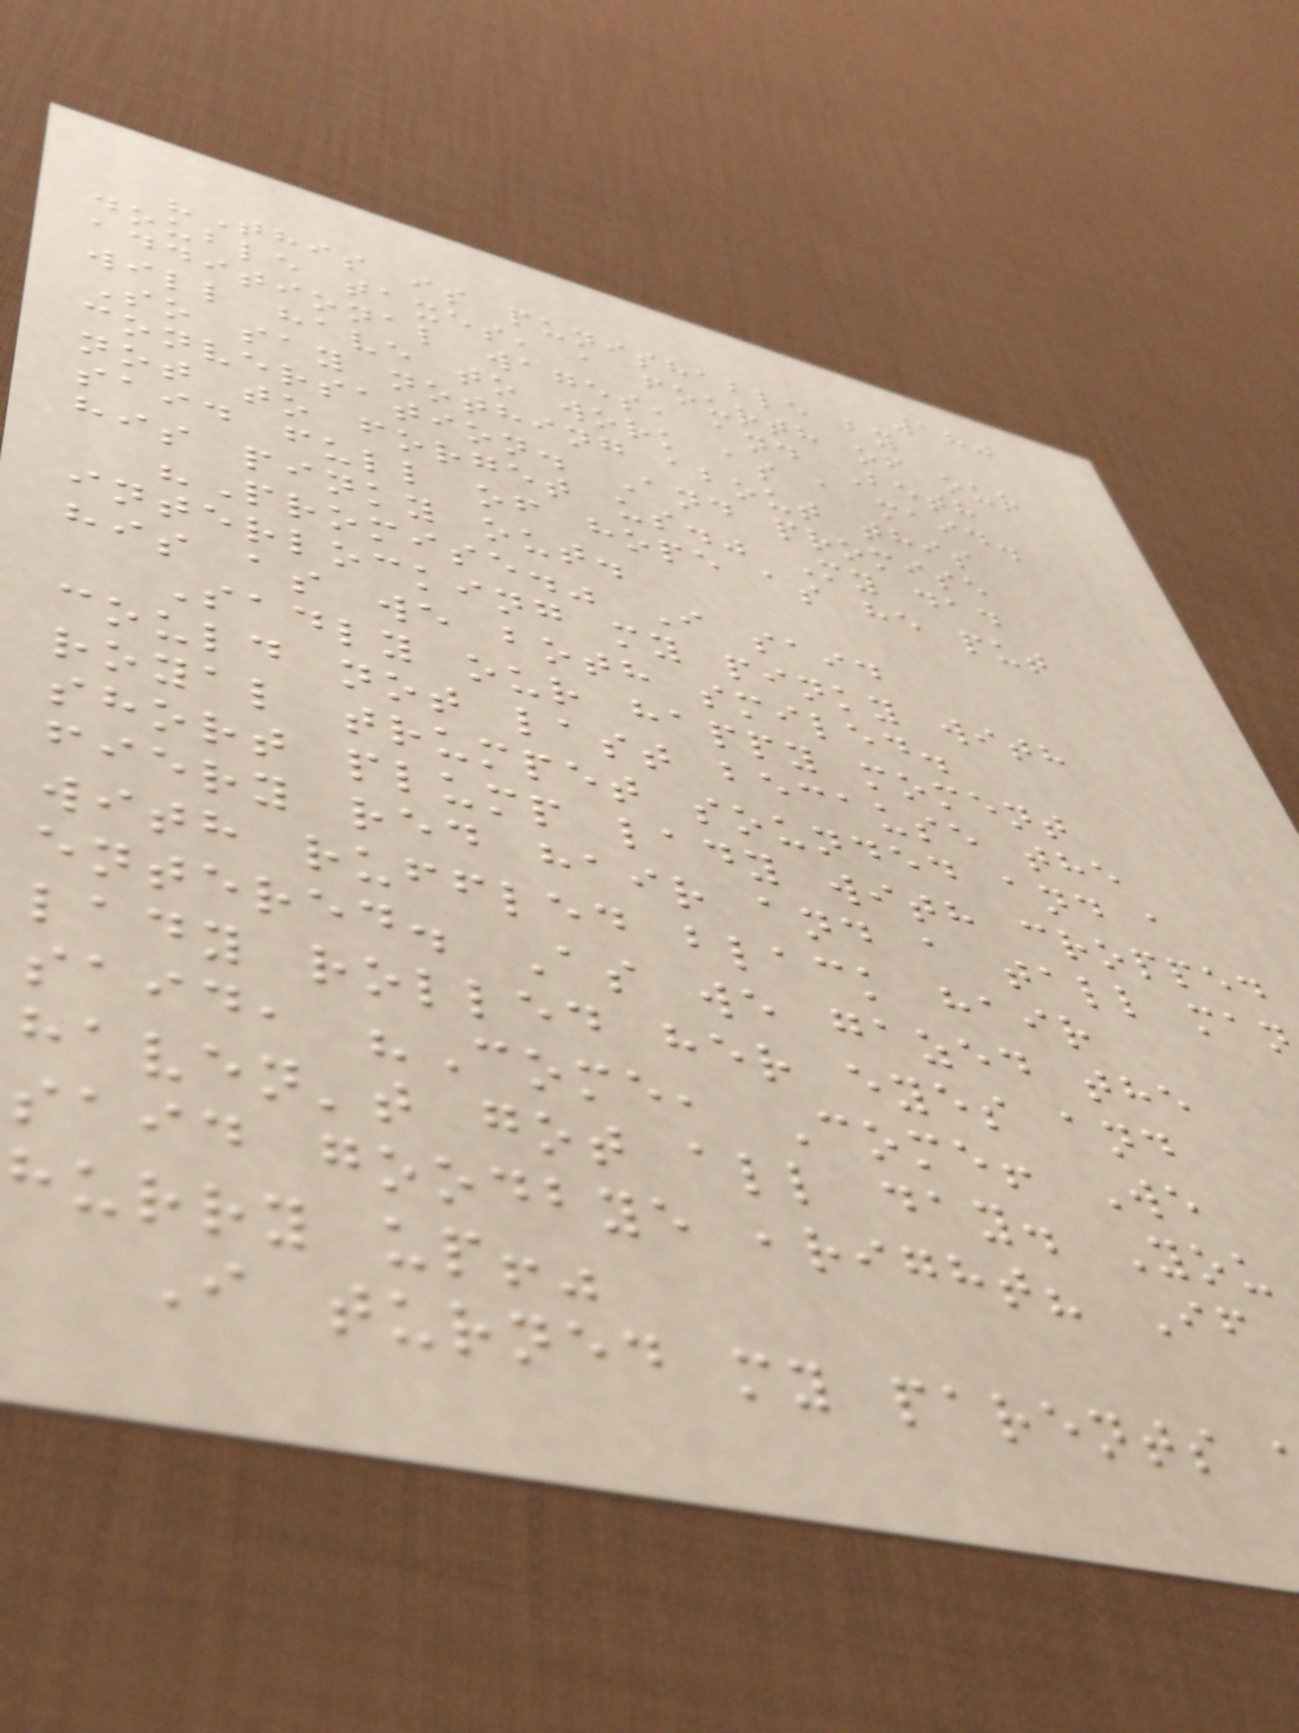180
"This is punishable by
double taxes, a fourth of our
additional wages, and Beth
will have to work as a maid.
So say nothing about this
conversation. And promise
not to forget us." My dad
said full of hope as he put
his pinky out.
"Promise." I said
interlocking my pinky with
his as we both smiled.
Sadly our happy moment
could not last because the
royal trumpet sounded and a
short plump lady with cropped
fiery red hair and a tall man
with ruffled black hair
entered. As we gazed the
lady rolled her eyes and
said, "Come, Come! We
haven't got all day. You
said goodbye ,right? If
hurry up!"
I turned my parents
